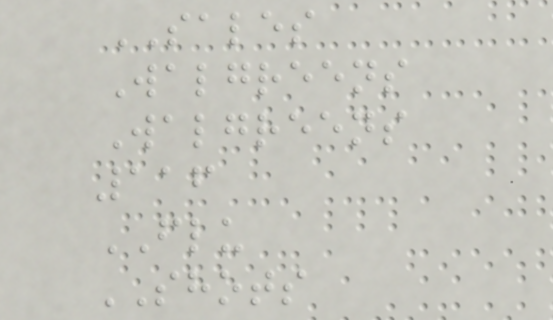SALES
Walgreens
Walgreens
116
FLU
SHOTS
